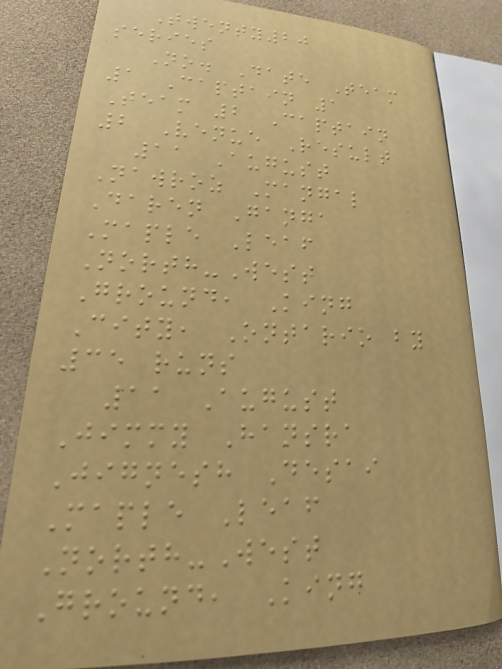Twenty20
series
No. Date Team
1 Captain 1
Team 2 Captain
2 Venue Result
11 August
Nawroz Mangal
Daren Ganga
Maple Leaf
North-West
Ground, King
City, Ontario by
35 runs
11 August
Jimmy Hansra
Jignesh Desai
Maple Leaf
North-West
Ground, King
